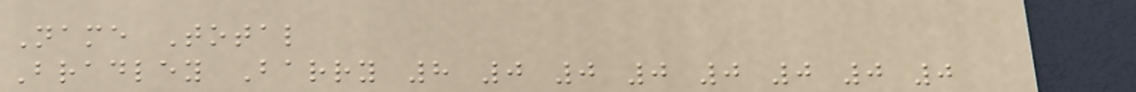Name Total
Bradley Barry 8 0 0 0 0 0 0 0
